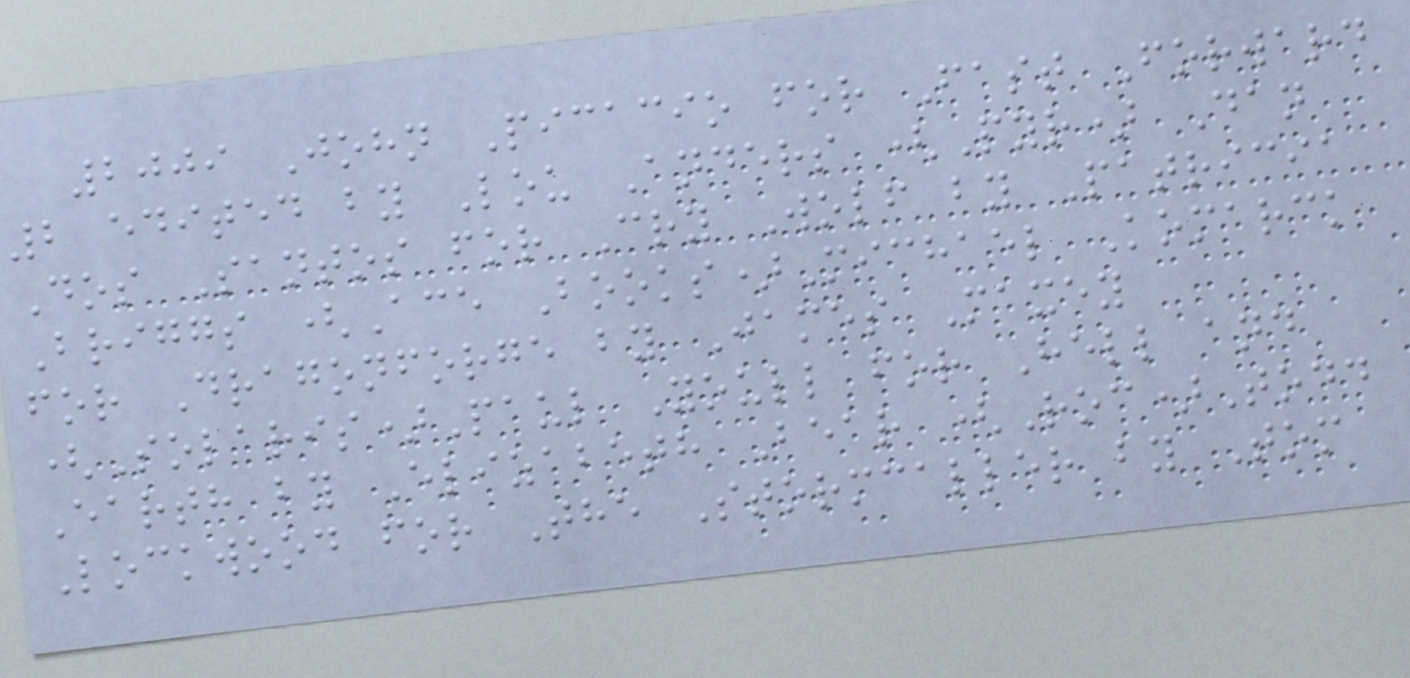2009 John Picacio for Fast Forward
2 edited by Lou Anders (Pyr) Dan
Dos Santos for Cry Wolf by Patricia
Briggs (Ace Books)Michael Komarck
for Dragonforge by James Maxey
(Solaris)Paul Youll for Hell and
Earth by Elizabeth Bear (Roc)Todd
Lockwood for The Stormcaller by Tom
